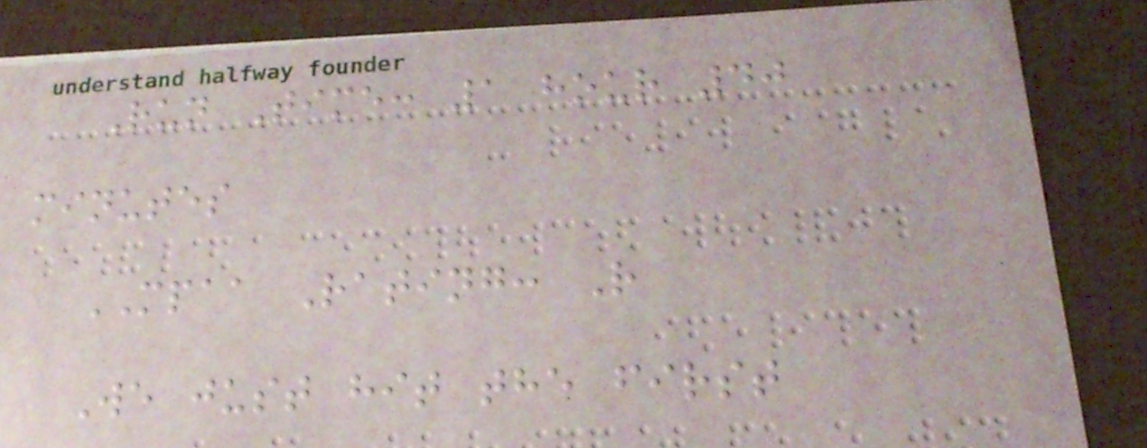Run Time: 1 hour 40
minutes
MPAA Rating: R
We just hit the first
